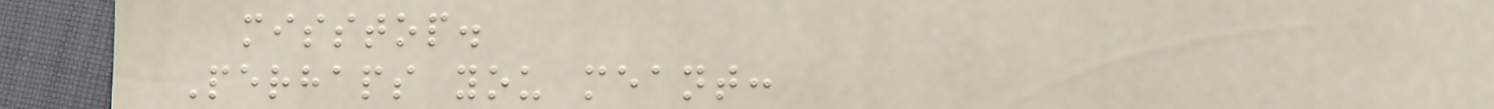misstop.
Perhaps you meant:
